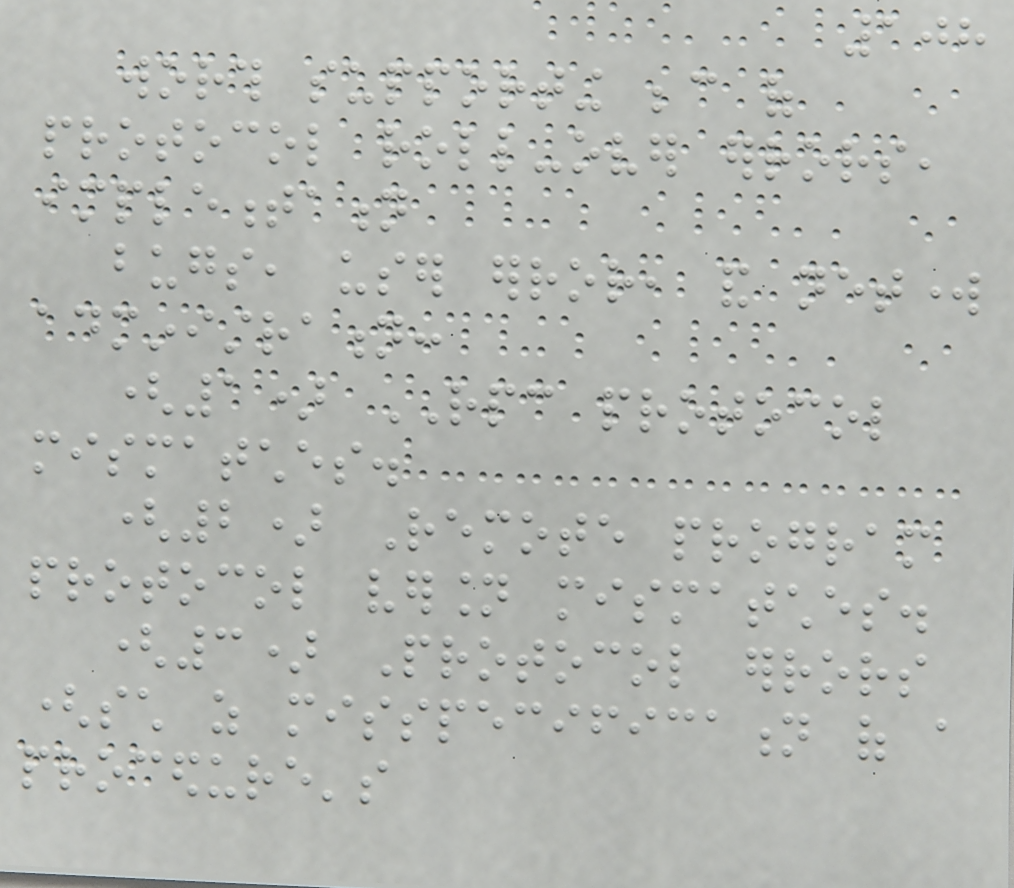108
worth supporting because of
protocol roll-over errors,
implementation
bugs, user error, and network
administration:
(1) RPC protocol
mismatches.
(2) Remote program
protocol version mismatches.
(3) Protocol errors
(such as misspecification of a
procedure's
